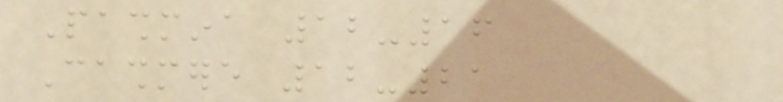Pashmina 12-16
Cashmere 12-21
